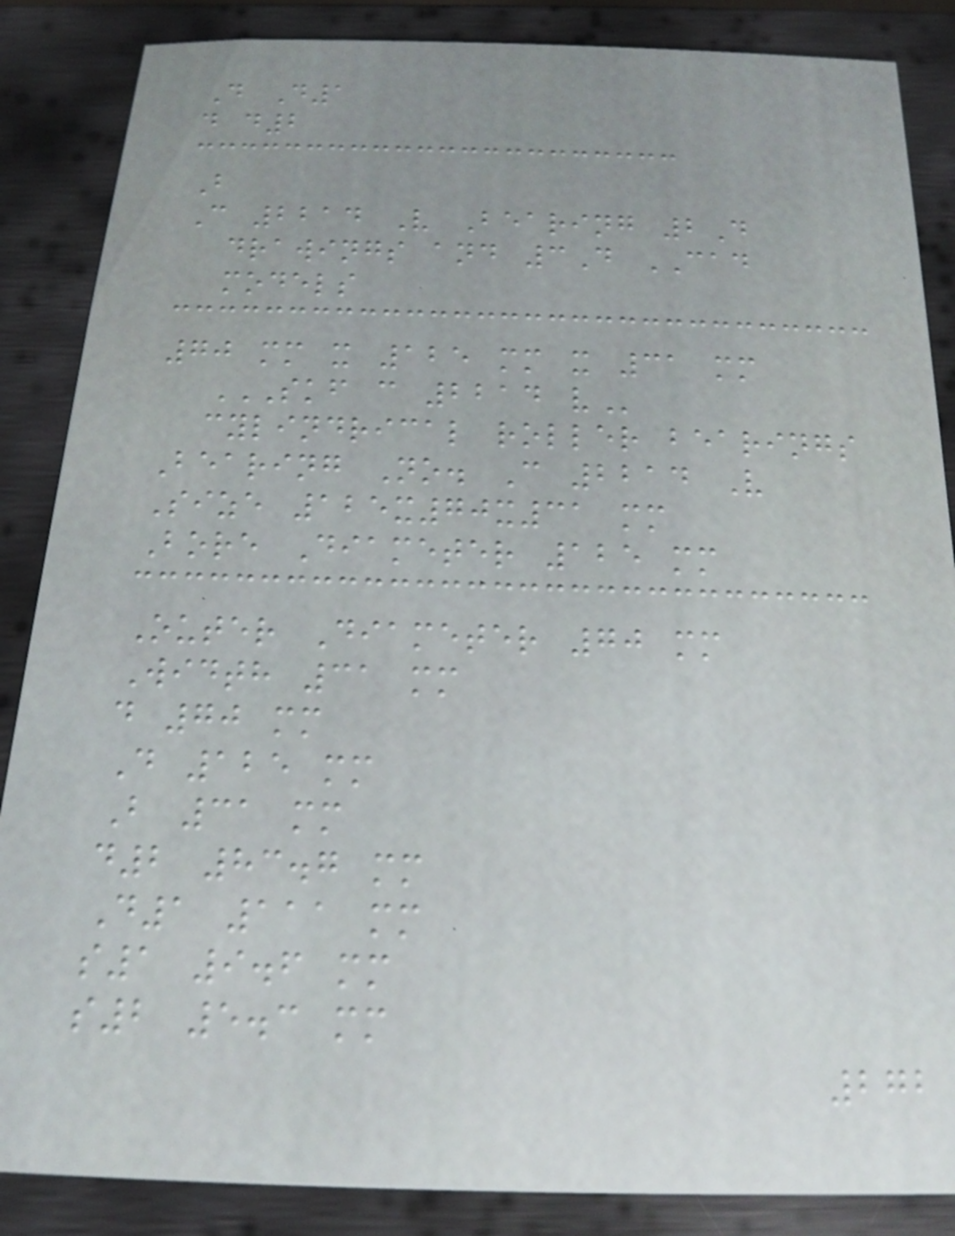D D1
d d2
B
C 2214 V Bearing 2D
drawings and 3D CAD
models
70 mm x 125 mm x 31 mm
SKF C 2214 V
cylindrical roller bearings
Bearing No. C 2214 V
Size 125x70x31 mm
Bore Diameter 125 mm
Outer Diameter 70 mm
Width 31 mm
d 70 mm
D 125 mm
B 31 mm
d2 83.7 mm
D1 111 mm
s1 9.6 mm
s2 5.3 mm
272
